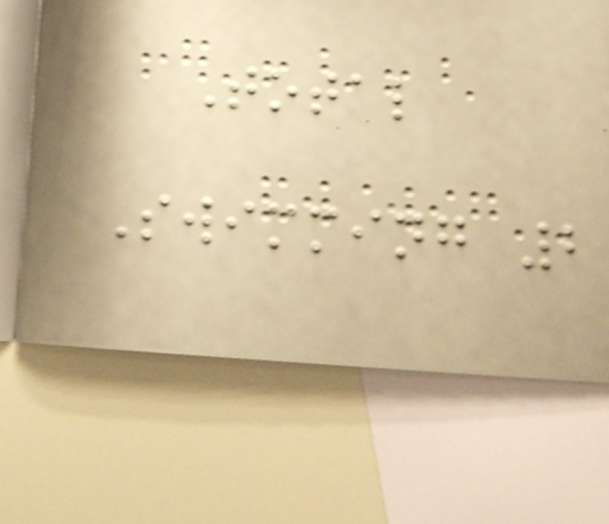Total
Swimming 2
